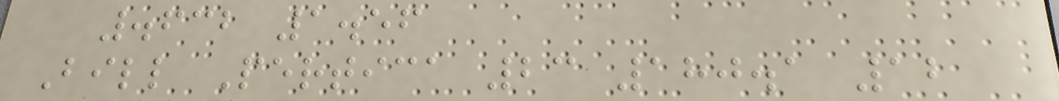.632 1.56
Bill Pertica 23 180.1 12
